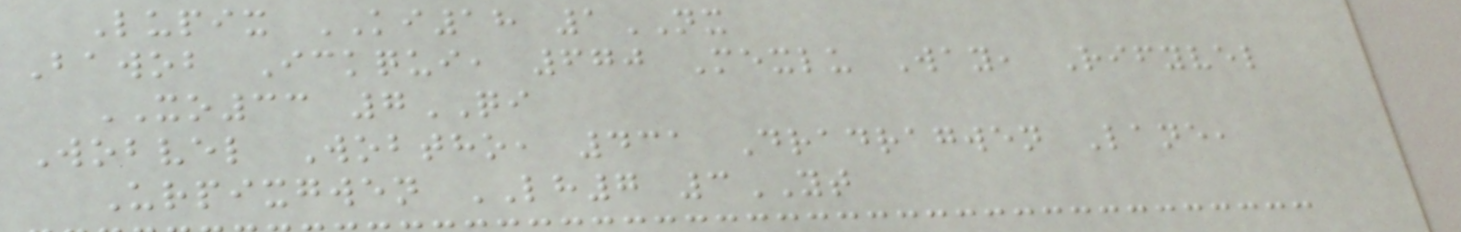Lupix KI18 1NX
Bawob Ickqui, 670 Mexlu Way, Rifyvel
XO33 7QI
Wobvel Wobtho, 431 Dradragwen Lane,
Urpixgwen LH7 3YT
